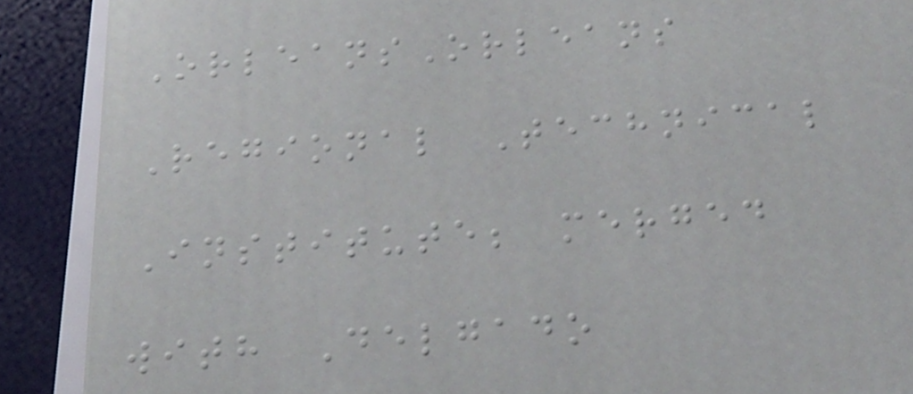OrleansOrleans
Regional Technical
Institute; merged
with Delgado
